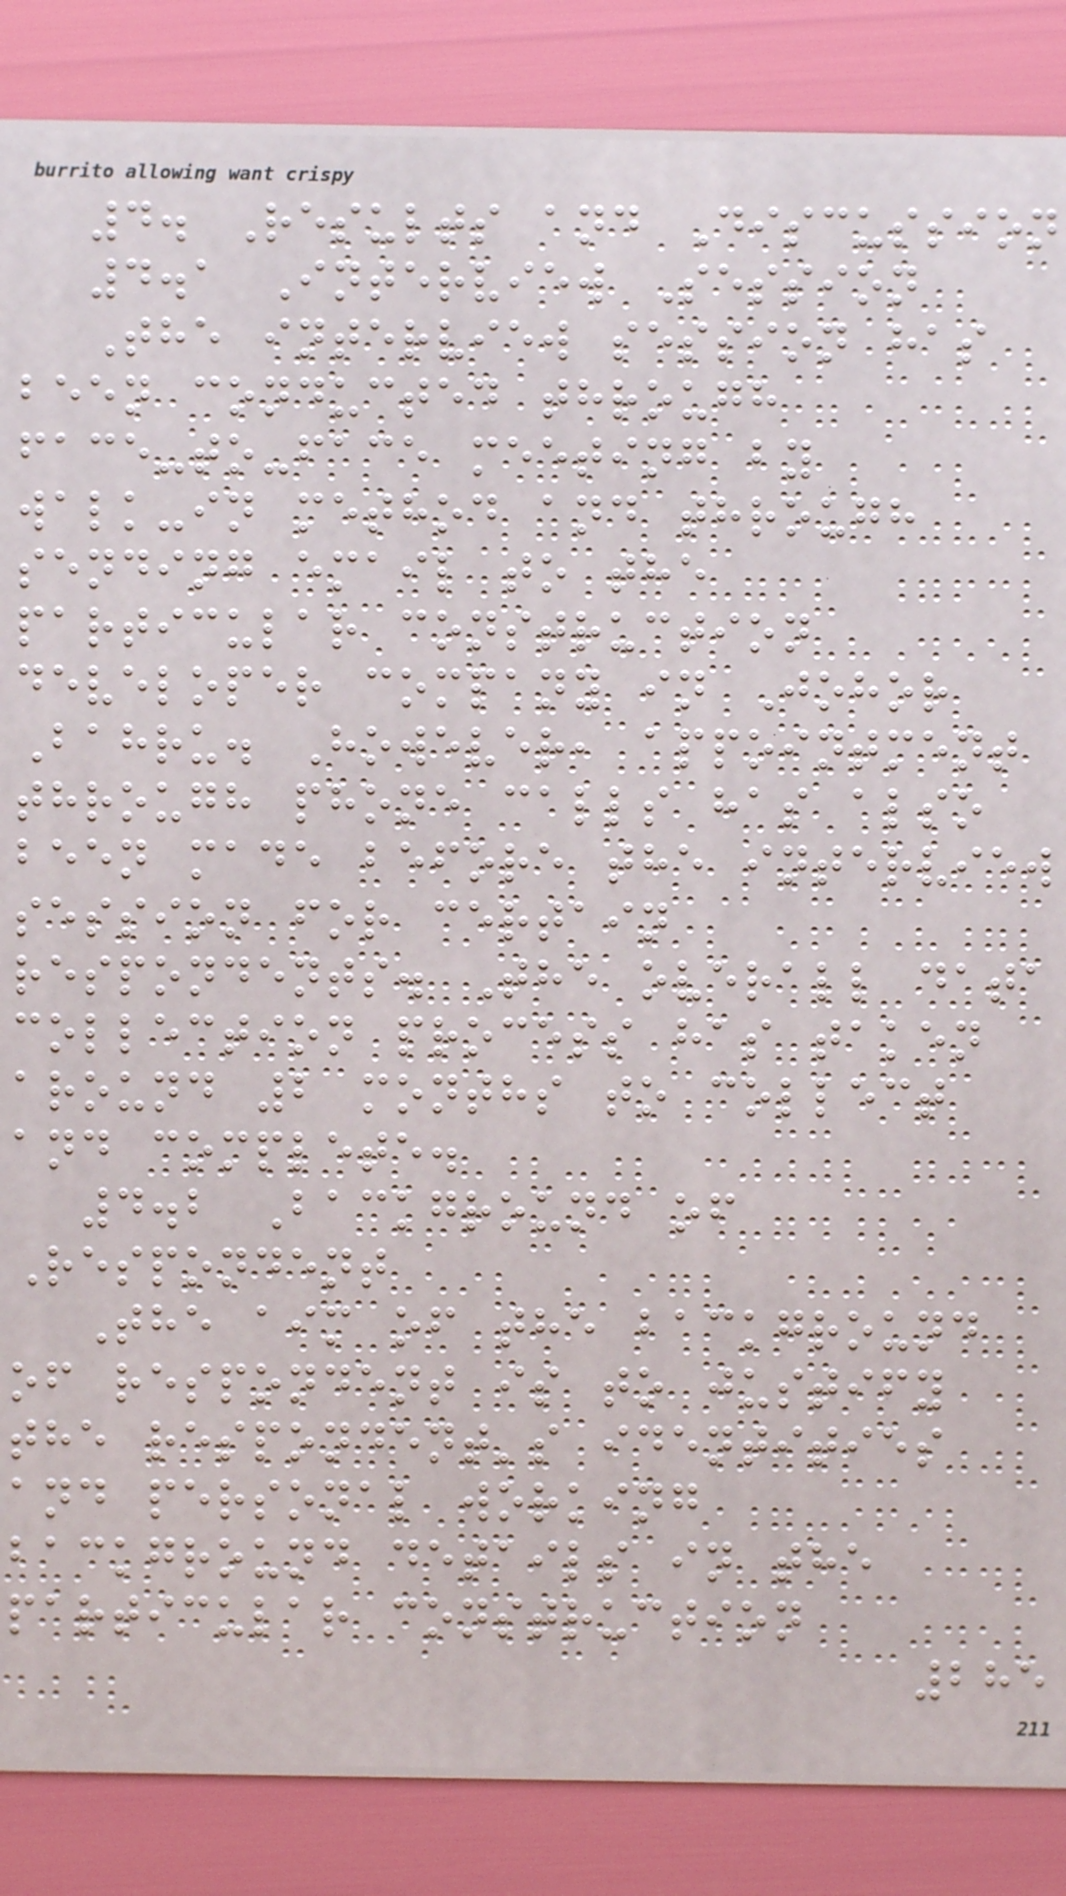4. Results and Discussion
4.1 Interview Session
The interview session has
been conducted through
face-to-face meeting by
walk-in method and through
sending email to the
particular construction
developer company in Johor
Bahru. However, appointment
through phone calls has also
been made before the interview
session for certain
respondents. The overall data
collection process has taken
around 2 months to collect
and complete.
4.2 Background of
Respondent
The aim of the background
of respondent is to justify
the respondent's identities
and personal working
background details in the
particular construction
285
